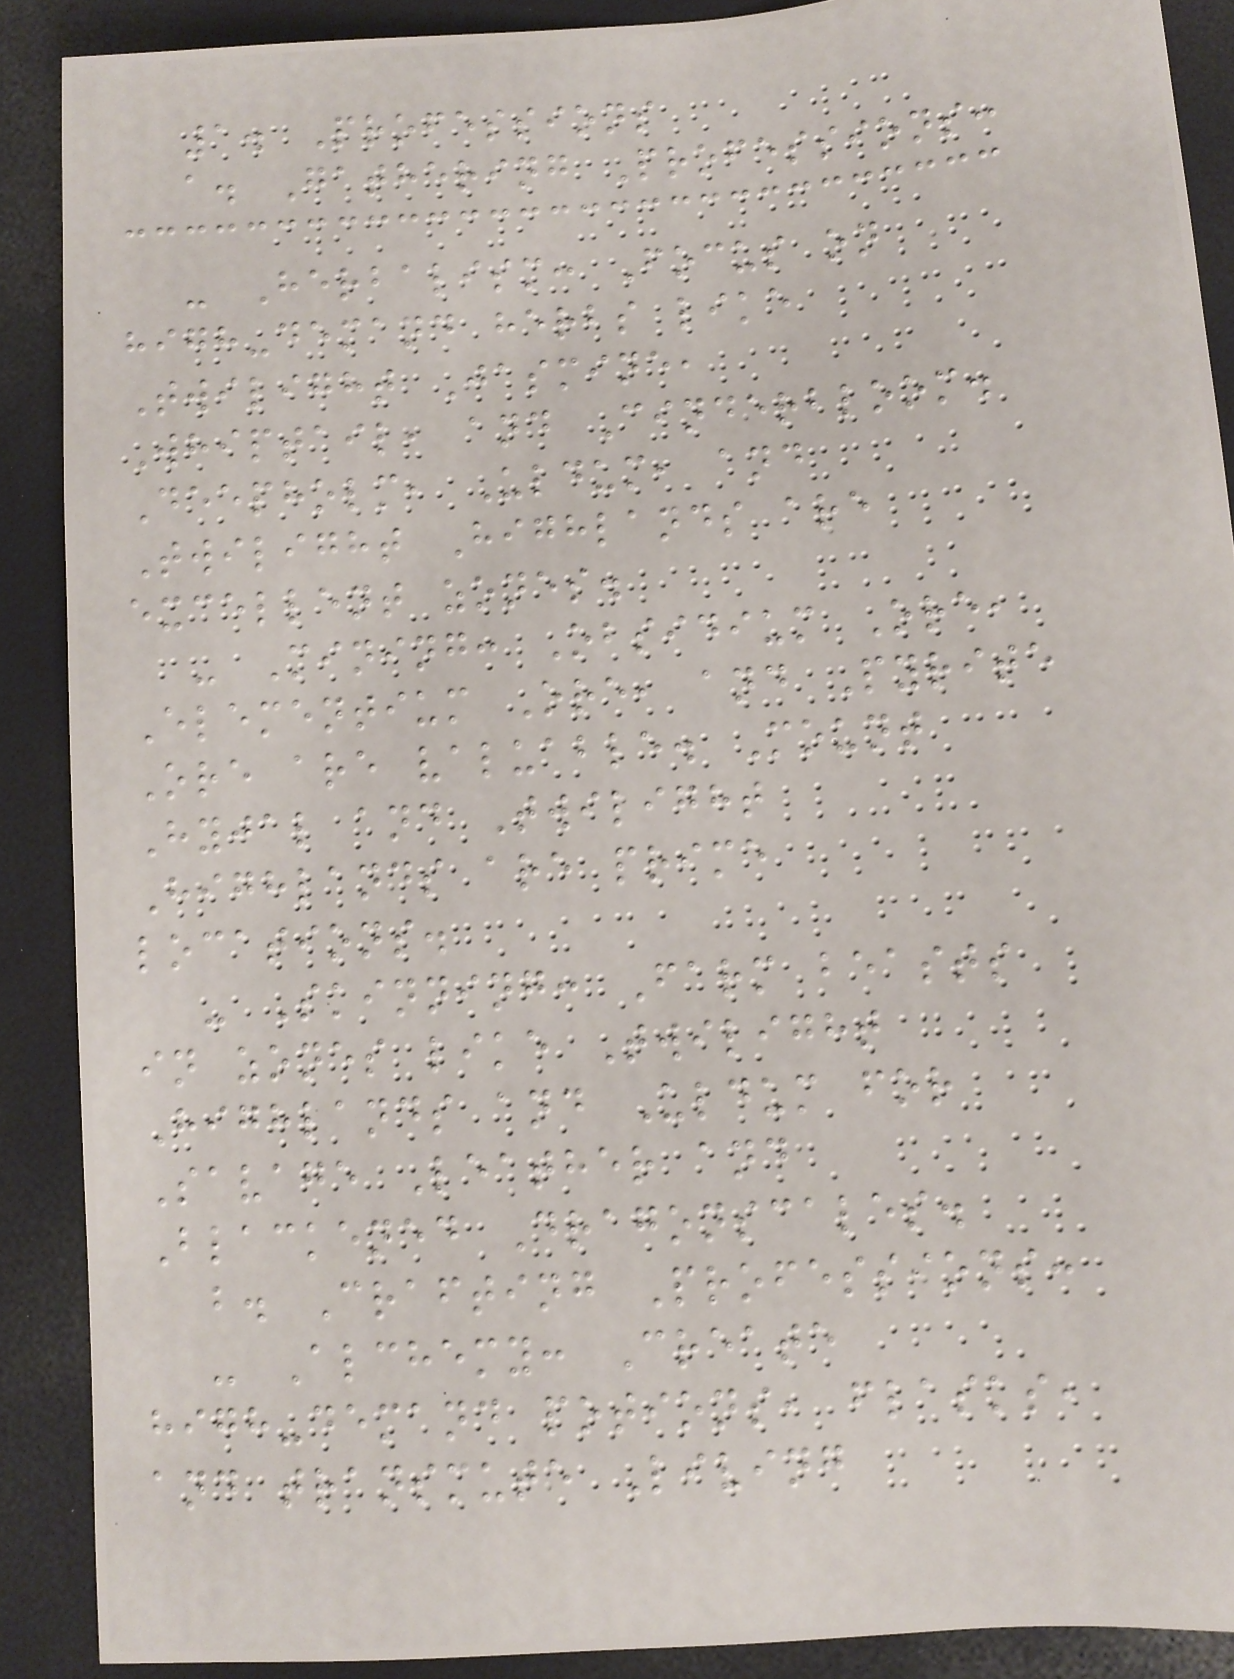1. Professions
a. Gathering Professions:
- Herbalism: Focus on
high-demand herbs like
Twilight Jasmine,
Whiptail, and Cinderbloom.
Deepholm, Uldum, and
Twilight Highlands are
excellent zones.
- Mining: Obsidium Ore,
Elementium Ore, and Pyrite
Ore are valuable. Mount
Hyjal and Twilight
Highlands are prime
locations.
- Skinning: Farm beasts
in zones like Twilight
Highlands and Uldum for
Savage Leather and
Blackened Dragonscales.
b. Crafting Professions:
- Alchemy: Create
high-demand potions, flasks,
and transmute Living
